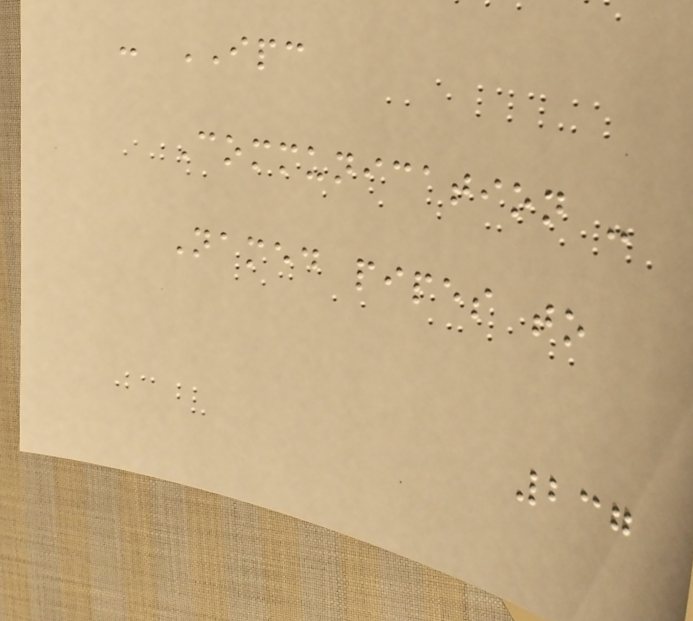- IPC
Communication -
Named pipes to
237
